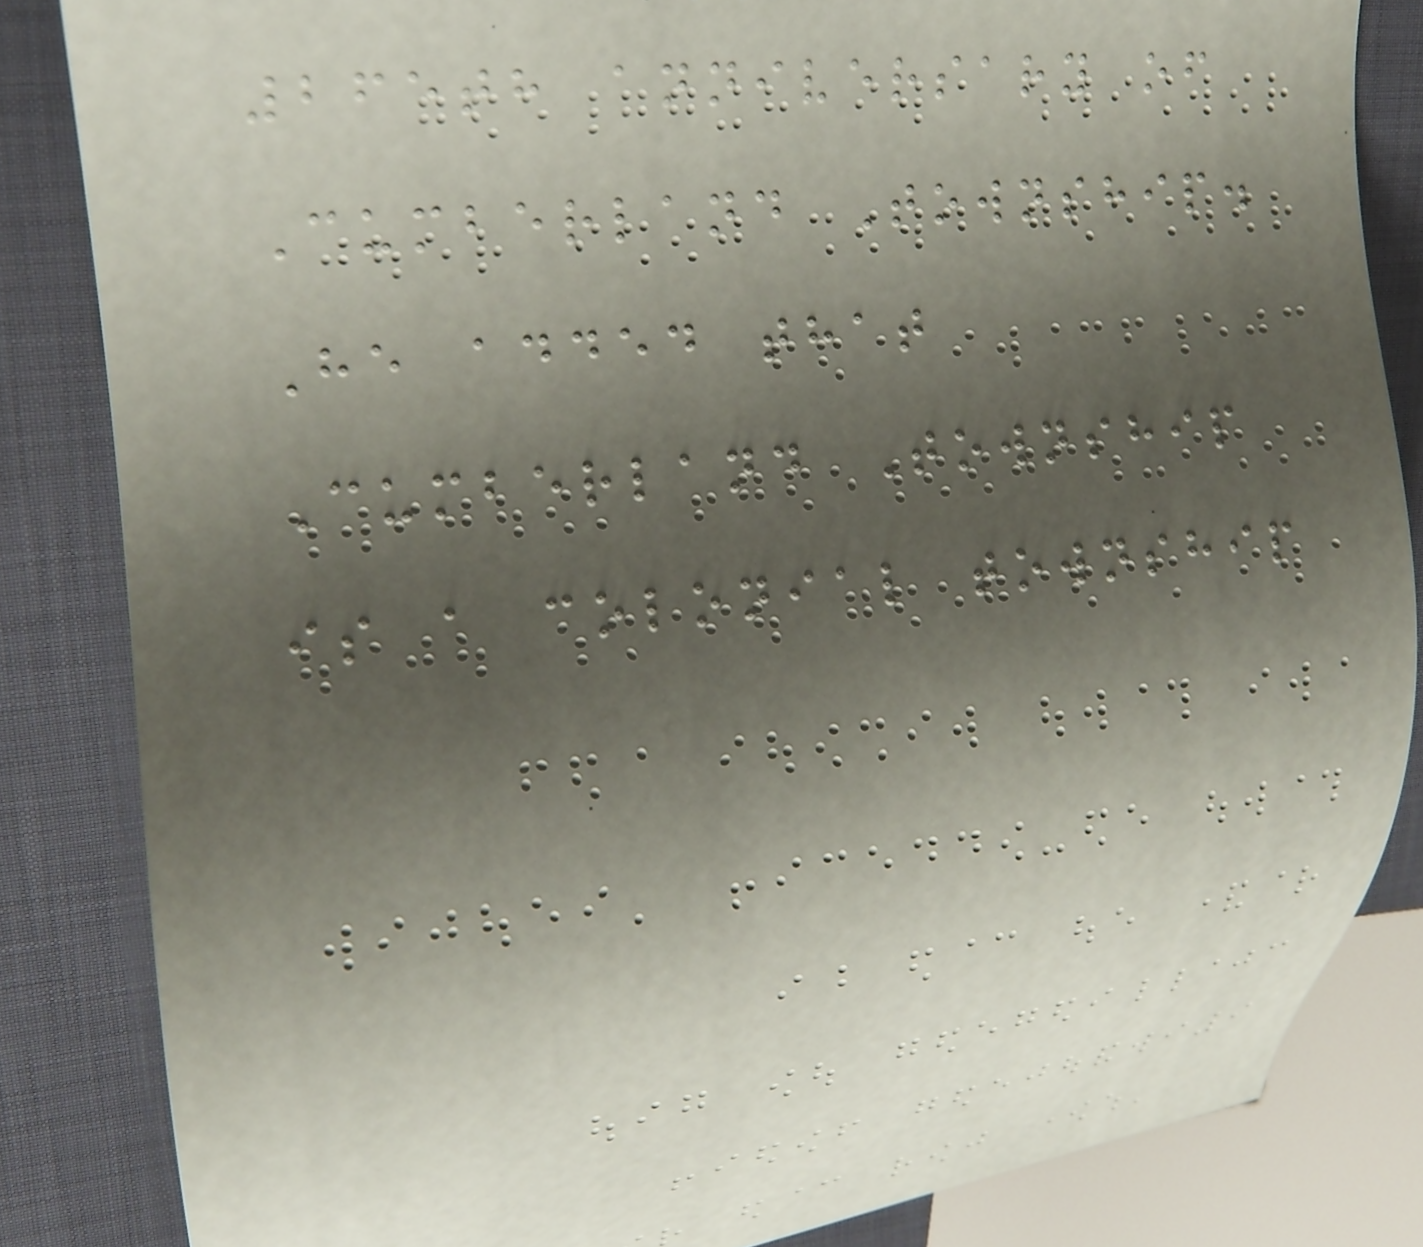265th anniversary of
Cumberland Township.
He added that
Cumberland Township
is a colonial township
